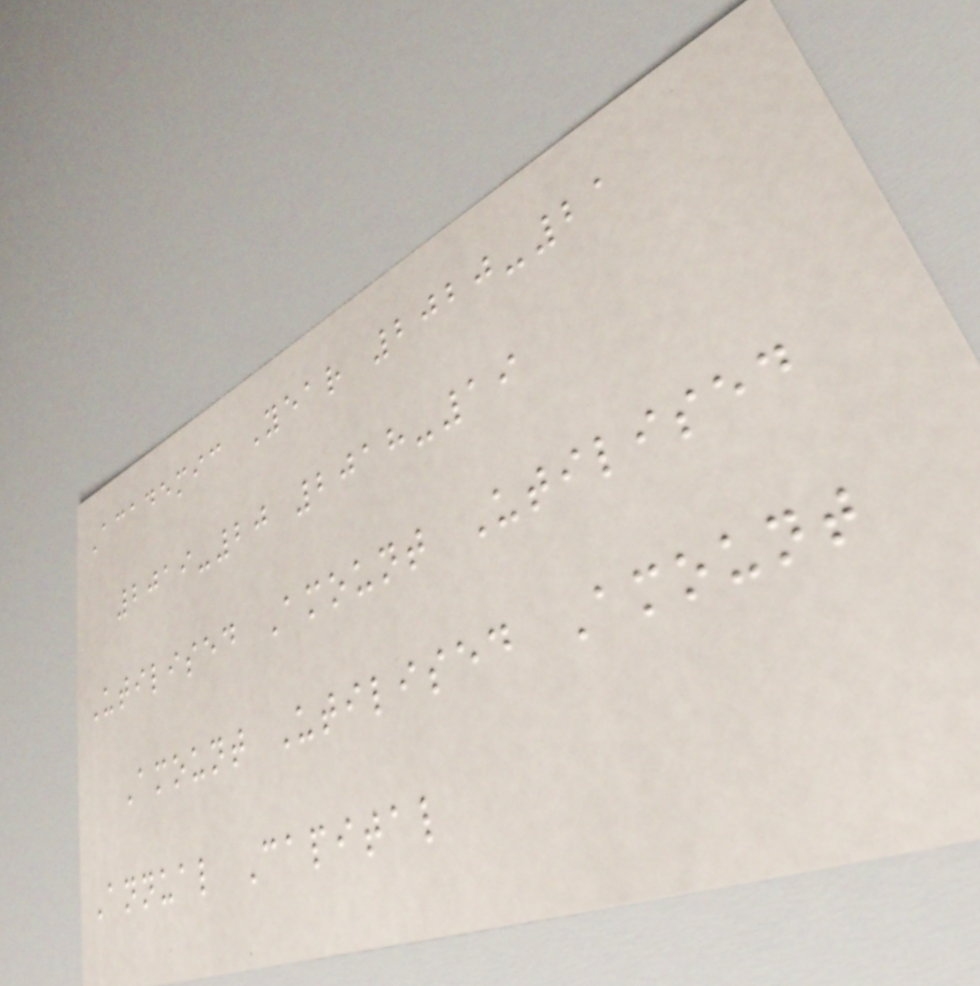Academic Year 2020-21
2019-20 2018-19
Utilised Amount Utilised
Amount Utilised Amount
Annual Capital
